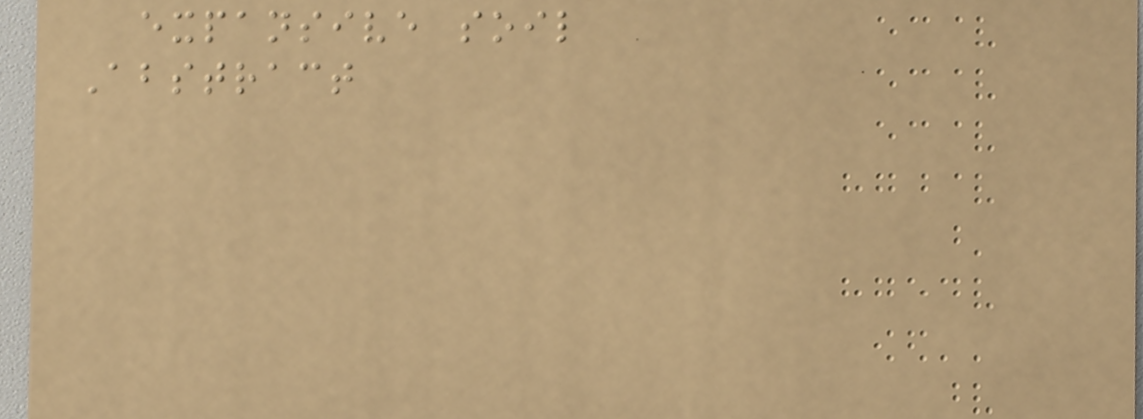expansive soil
Abstract
